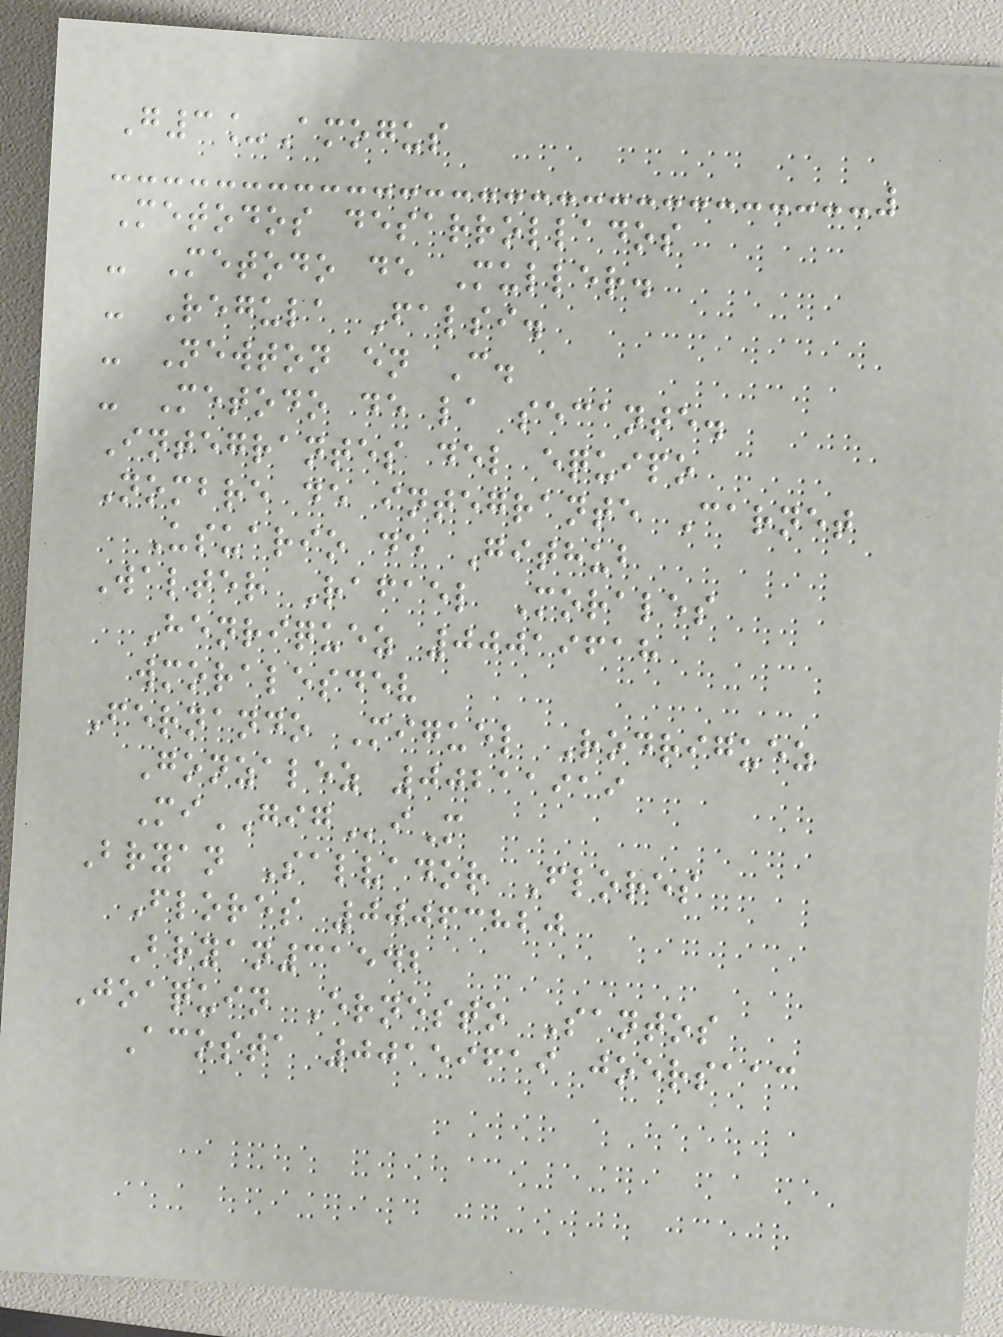G3_Amogus
Metodos desarrollados
- Metodo de Muller.
- Regula Falsi.
- Newton en C.
- Metodo de la secante.
Integrantes del equipo
Nombre de integrante Carnet
Usuario de Github
Walter Rafael Morales
Henriquez 00019618
wmoralesdev
Fernando Miguel Rodriguez
Gonzalez 00211919
MiGIGiM
Bryan Salvador Flores
Flores 00063820
Bryan31542
Joaquin Ernesto Santos
Acosta 00159619 joersaac
